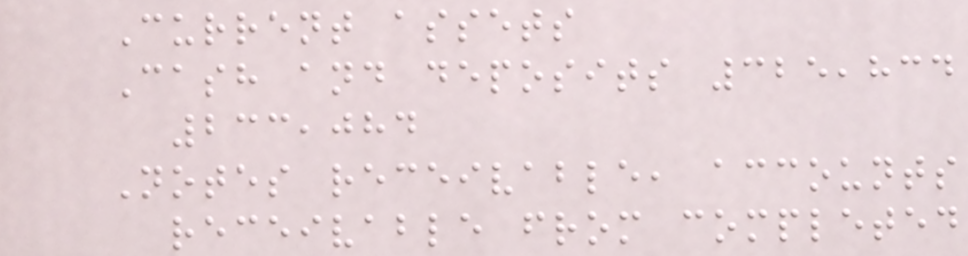Current assets
Cash and deposits 325,834
233,084
Notes receivable, accounts
receivable from completed
